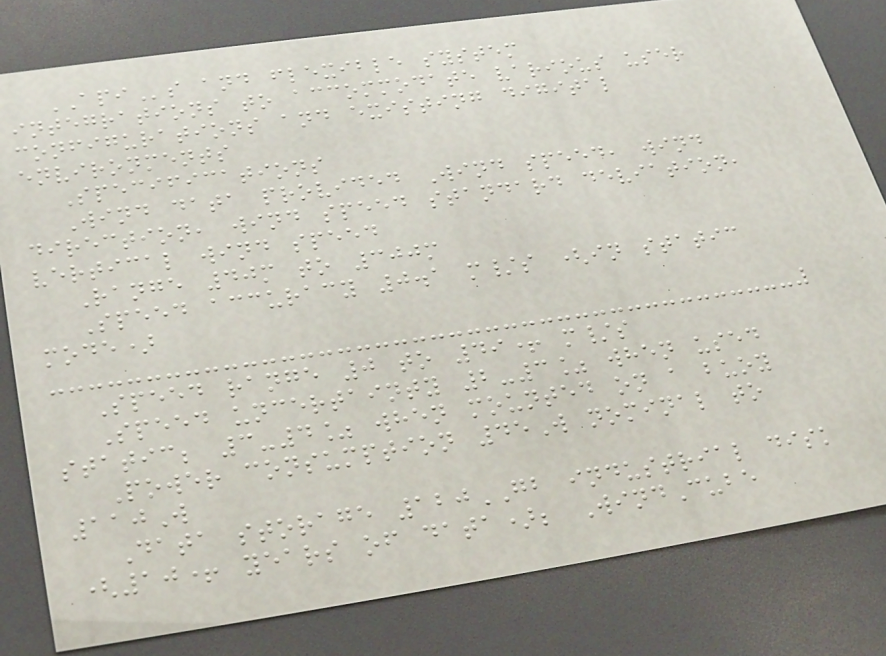APIs and flexible system
integrations to accommodate various user
configurations and existing digital
environments
Specifications
Wind data provided Wind speed, wind
direction, wind speed standard deviation,
vertical wind speed
Range 40m to 300m
Speed accuracy 0.1 m/s (in static
mode)
Speed range 0 to 49+ m/s
Speed uncertainty 2-3% when used
static; 3-4% when mounted on a buoy
Power consumption 45W nominal to
110W
Data storage 120GB industrial disk
(10+ years of data); WindCube
